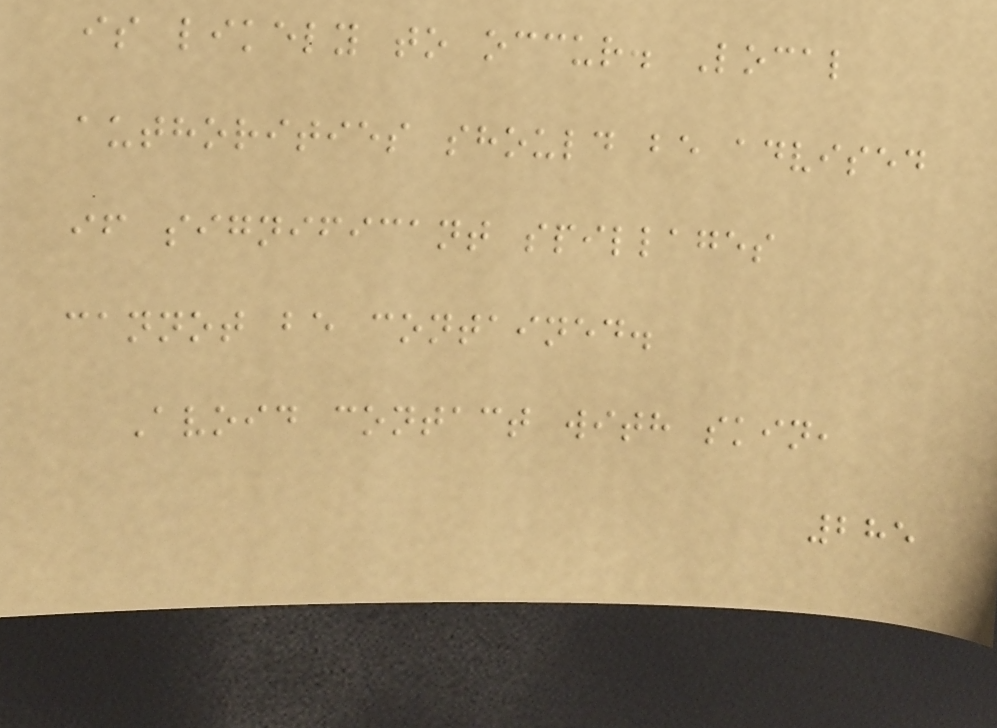is likely to occur. Local
authorities should be advised
if significant spillages
cannot be contained.
Avoid contact with skin,
285
